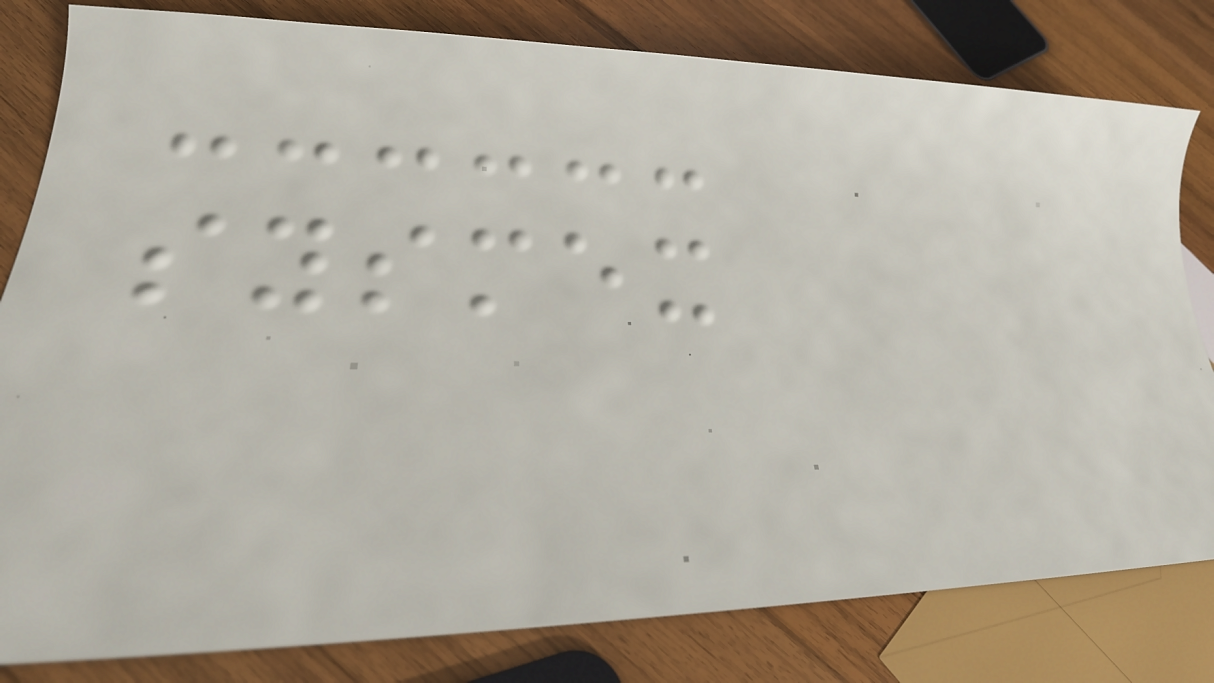sysmex
